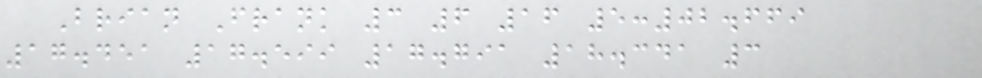Brian Frank 3 6 16 5:02.669
17.451 17.599 17.791 18.341 3
